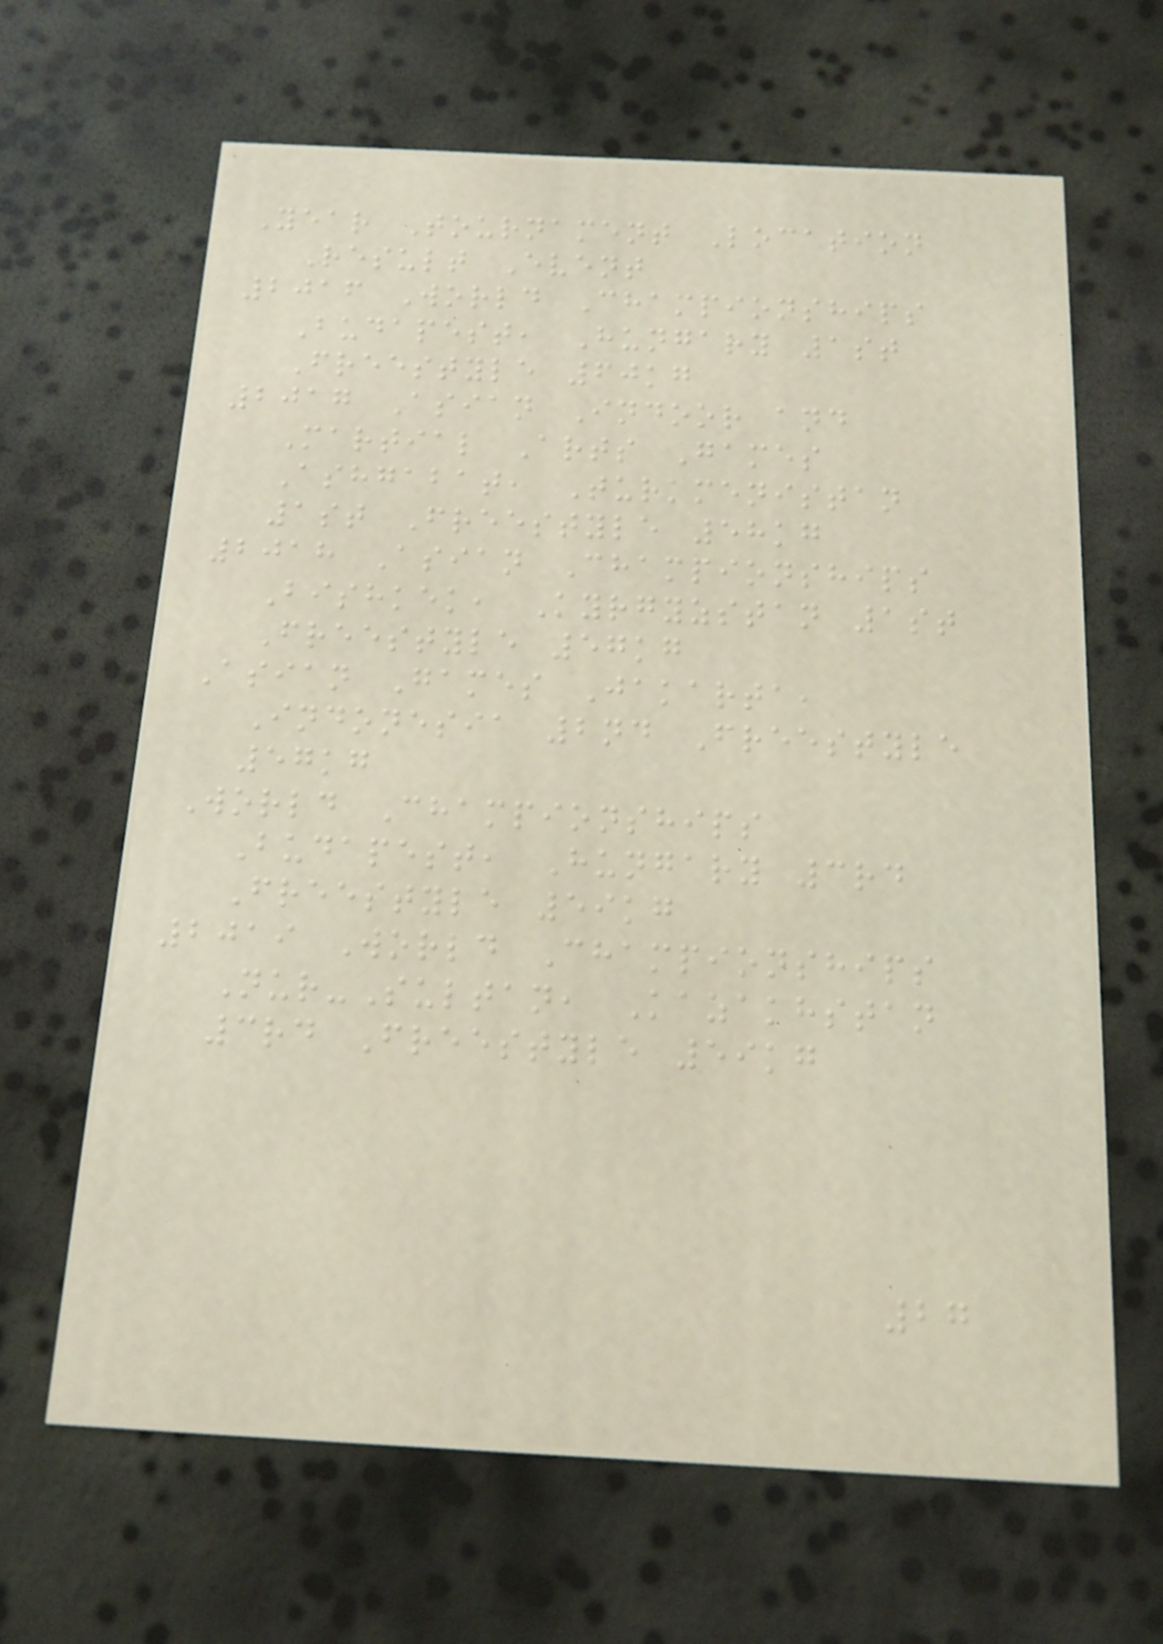Year Tournament Location
Result Event
2016 World Championships
Budapest, Hungary 1st
Freestyle 60kg
2017 Asian Indoor and
Martial Arts Games
Ashgabat, Turkmenistan
1st Freestyle 58kg
2018 Asian Championships
Bishkek, Kyrgyzstan 1st
Freestyle 57kg
Asian Games Jakarta,
Indonesia 2nd Freestyle
57kg
World Championships
Budapest, Hungary 3rd
Freestyle 59kg
2019 World Championships
Nur-Sultan, Kazakhstan
3rd Freestyle 59kg
27
